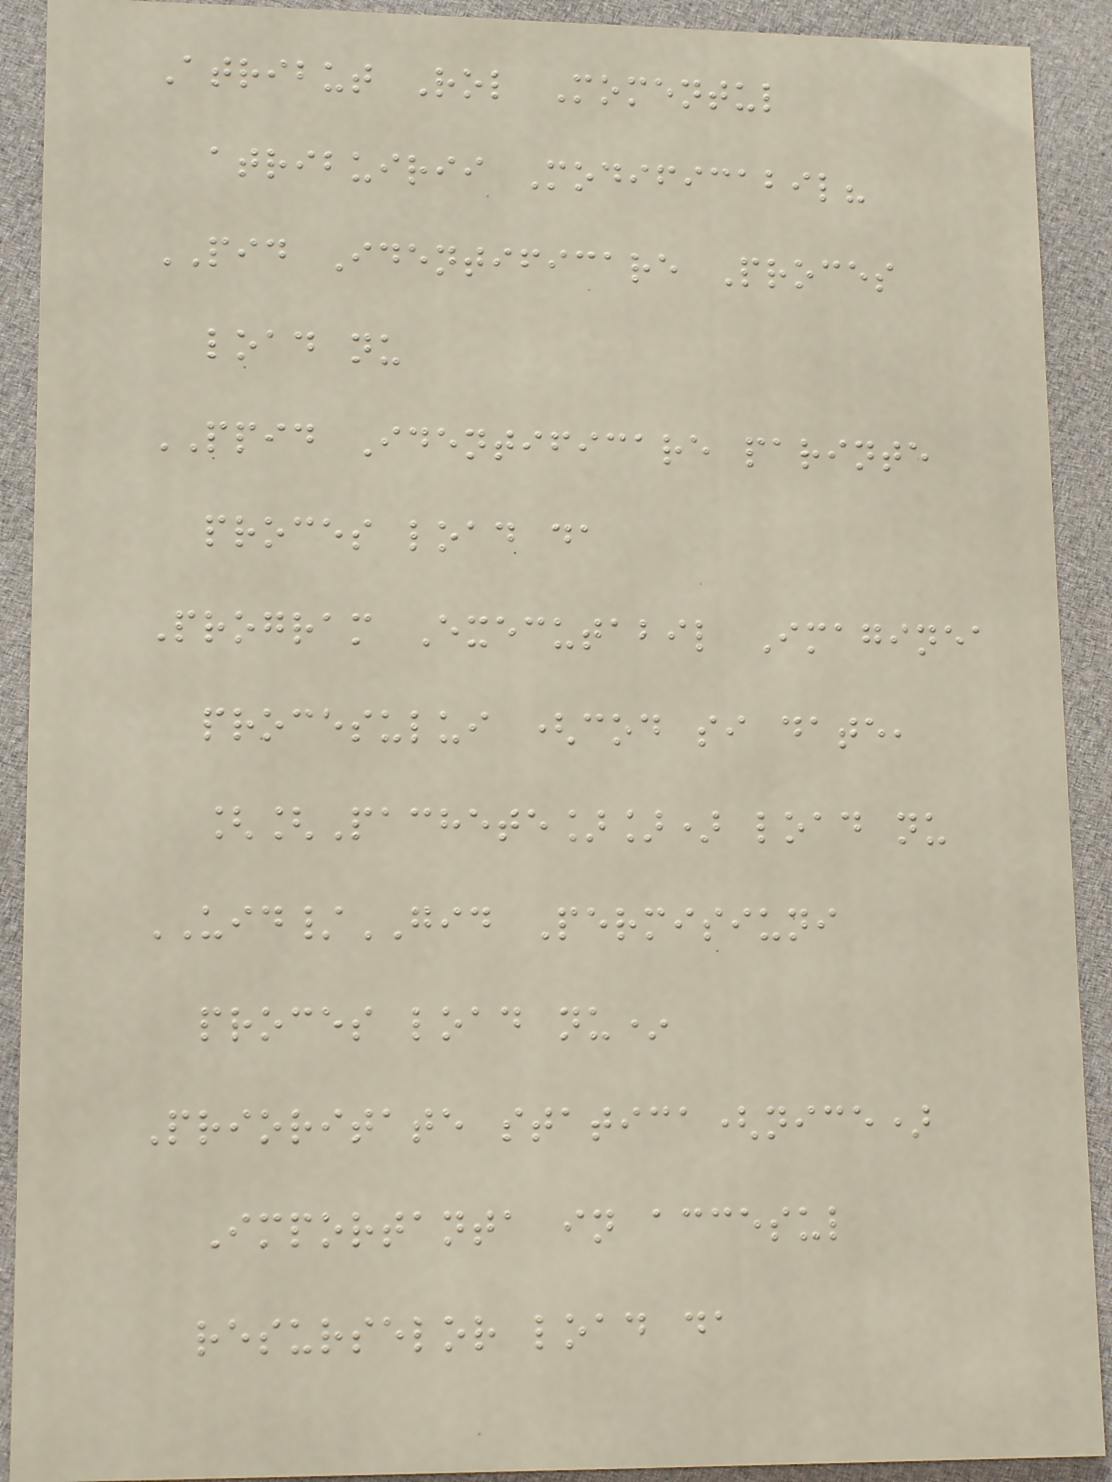Atribut Rol Momentul
atribuirii Modificabil?
PID Identificare Proces
load nu
PPID Identificare parinte
proces load da
Program Executabil Imaginea
procesului (cod si date,
[[Pachete]]) load nu
UID/GID Permisiuni
proces load nu*
Prioritate statica(nice)
Importanta in accesul
resurselor load da
